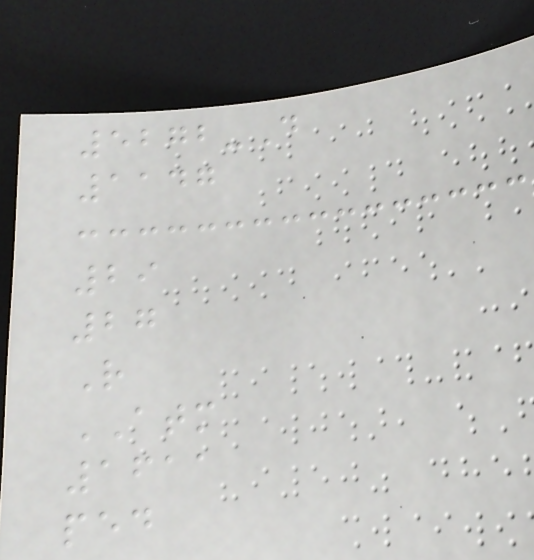5272-D
1147
29
27
R
ATM
1611
ped
